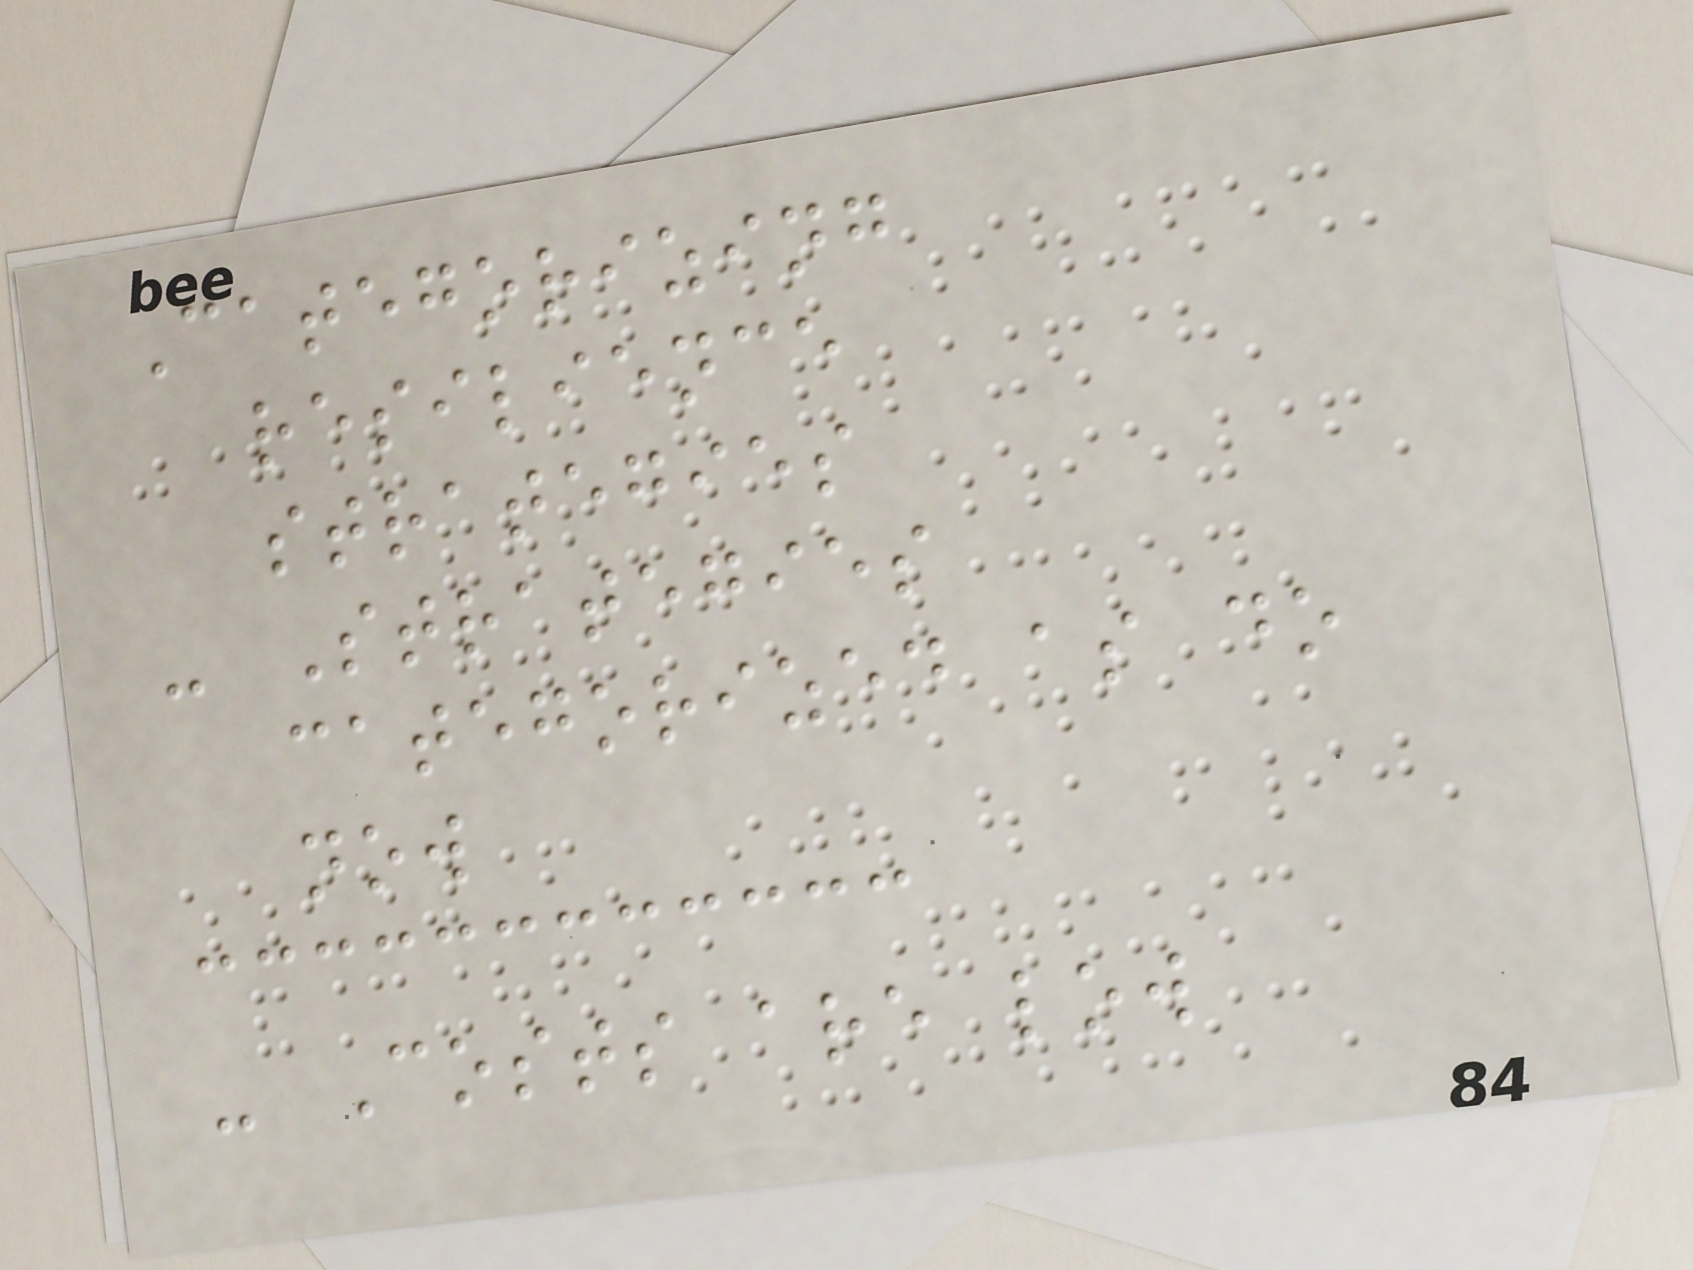Categorizing
resilience
strategies
- Strategies
categorized as do
now
- Costs are low
